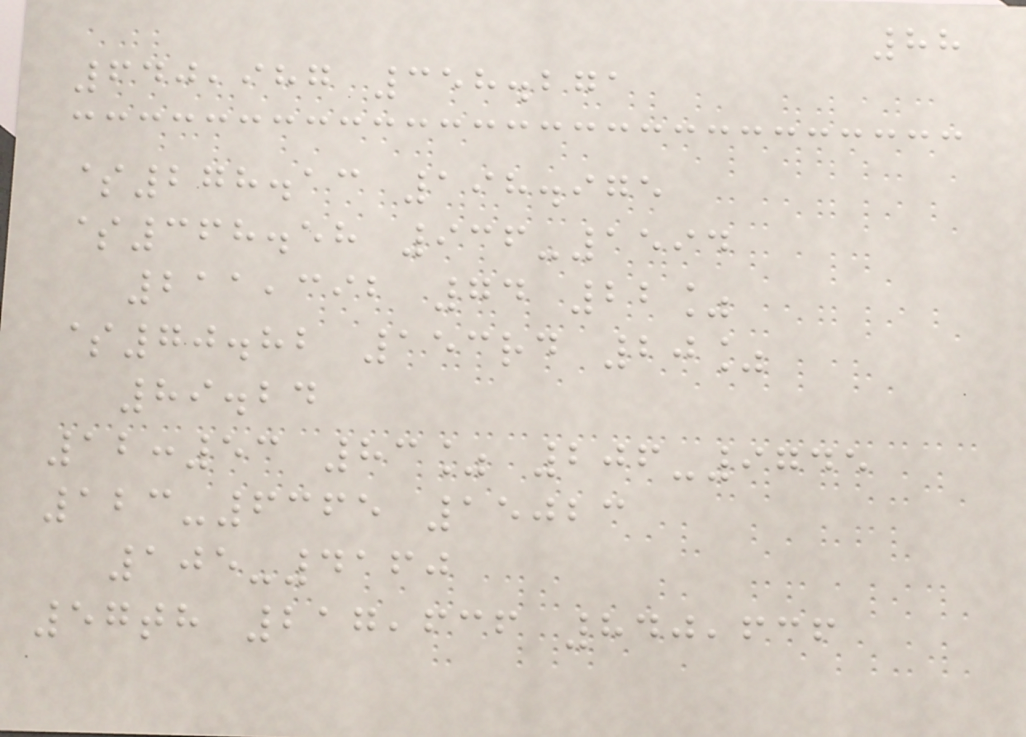88
640,987 358.271
$278.13 198.975
$368.58 936-1594
211,392 74 22%
$70.82 153rd 20%
89.24
12:53 83% 206-9745
123-6365 15023
105-4160
57th 217,636 840,636
